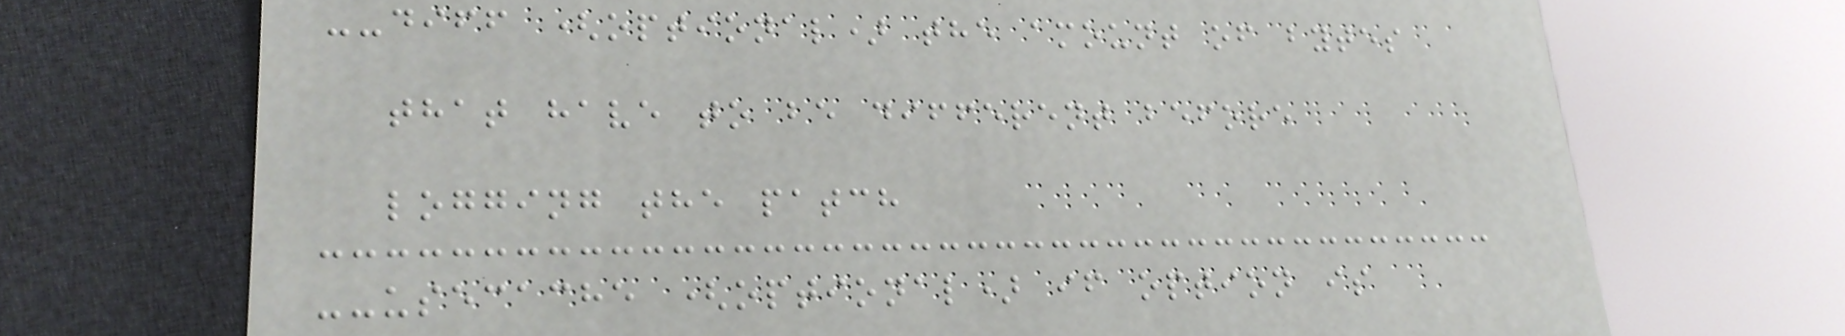--diff (optional) the amount of bytes
that have to be different before
logging the patch
--usecache (optional) if option is
